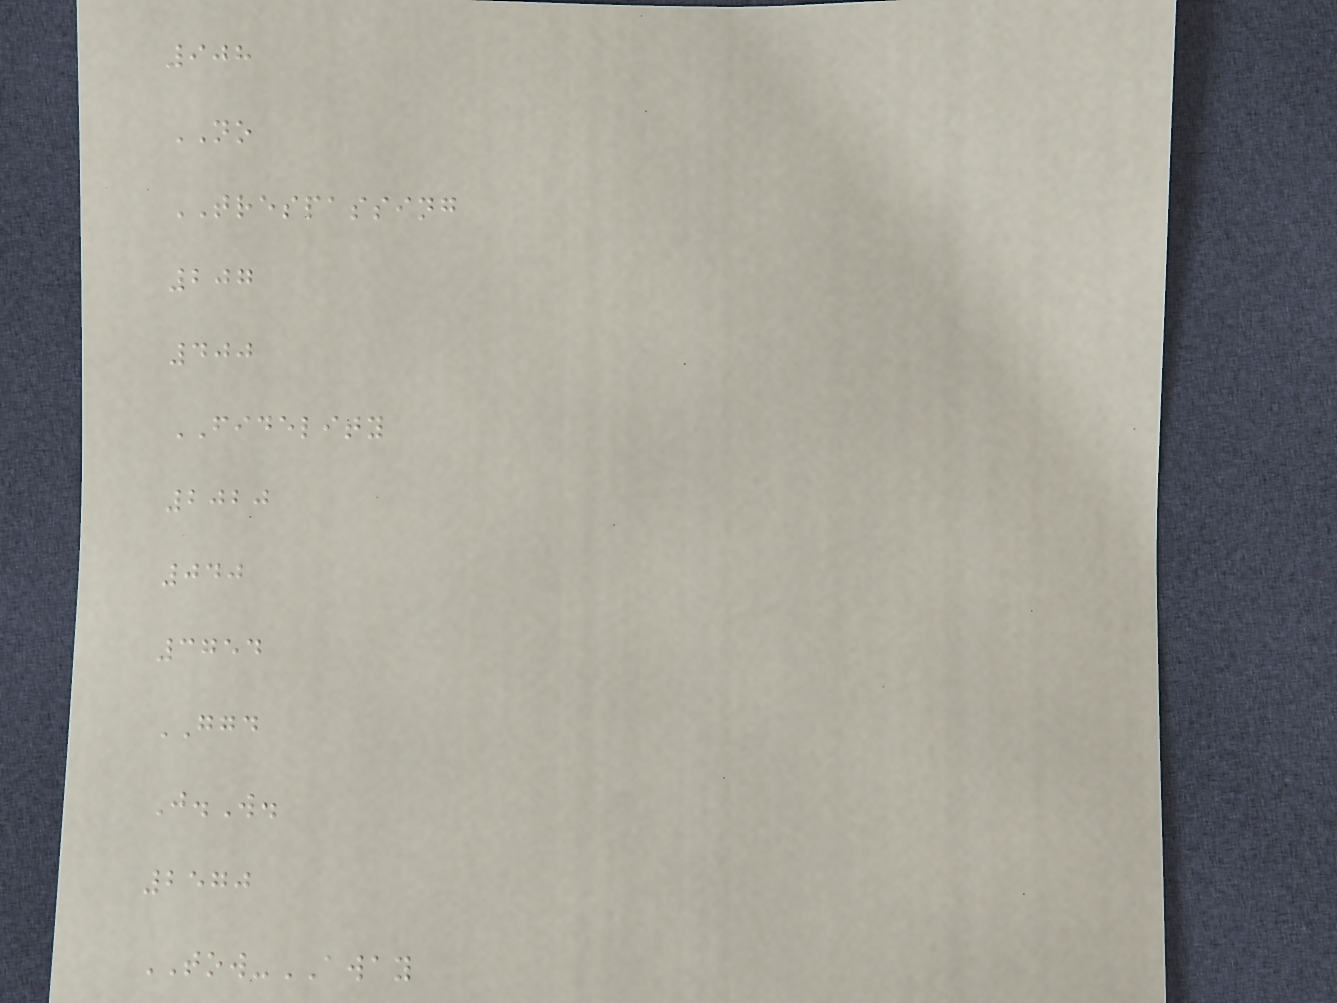908
NO
TRESPASSING
207
400
FIDELITY
2020
040
3754
GGD
J.W.
2570
TOW-AWAY
